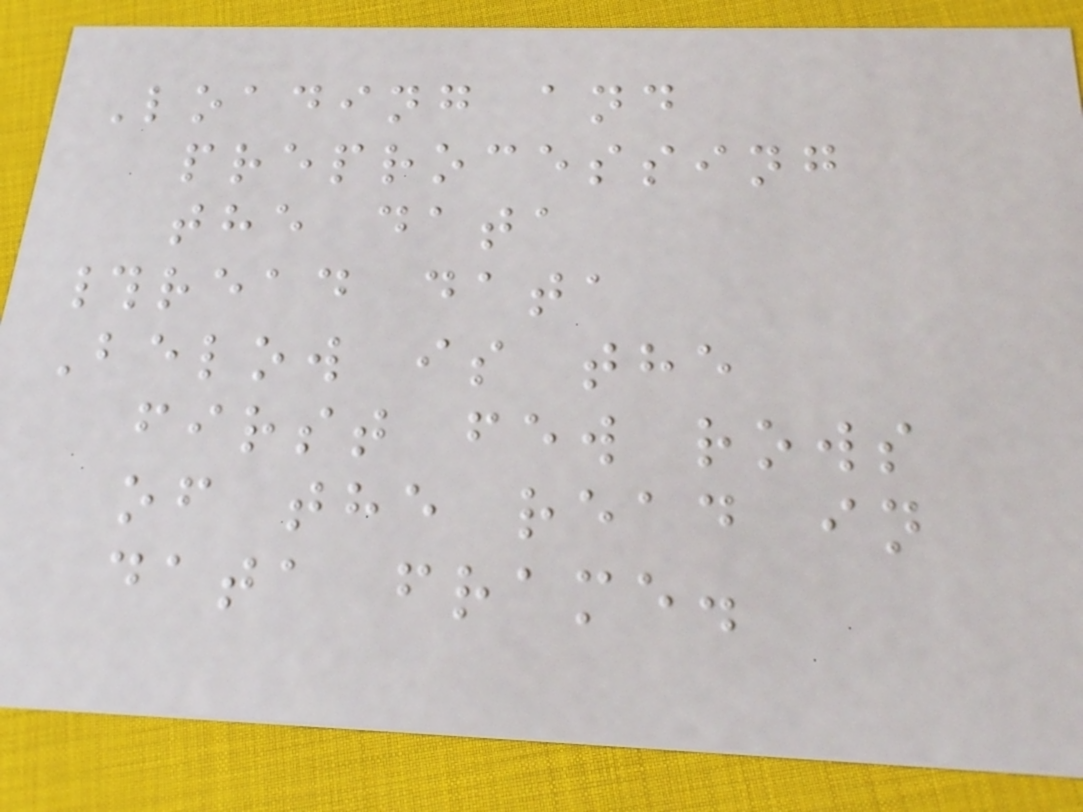Loading and
preprocessing
the data
#read data
Below is the
first few rows
of the read in
data frame.
